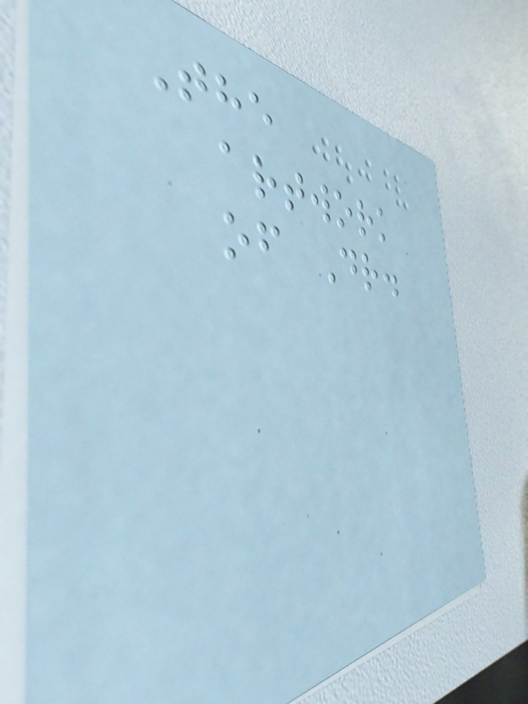The
artwork
of Dr.
